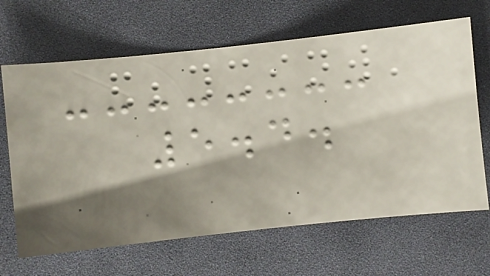5.4.
